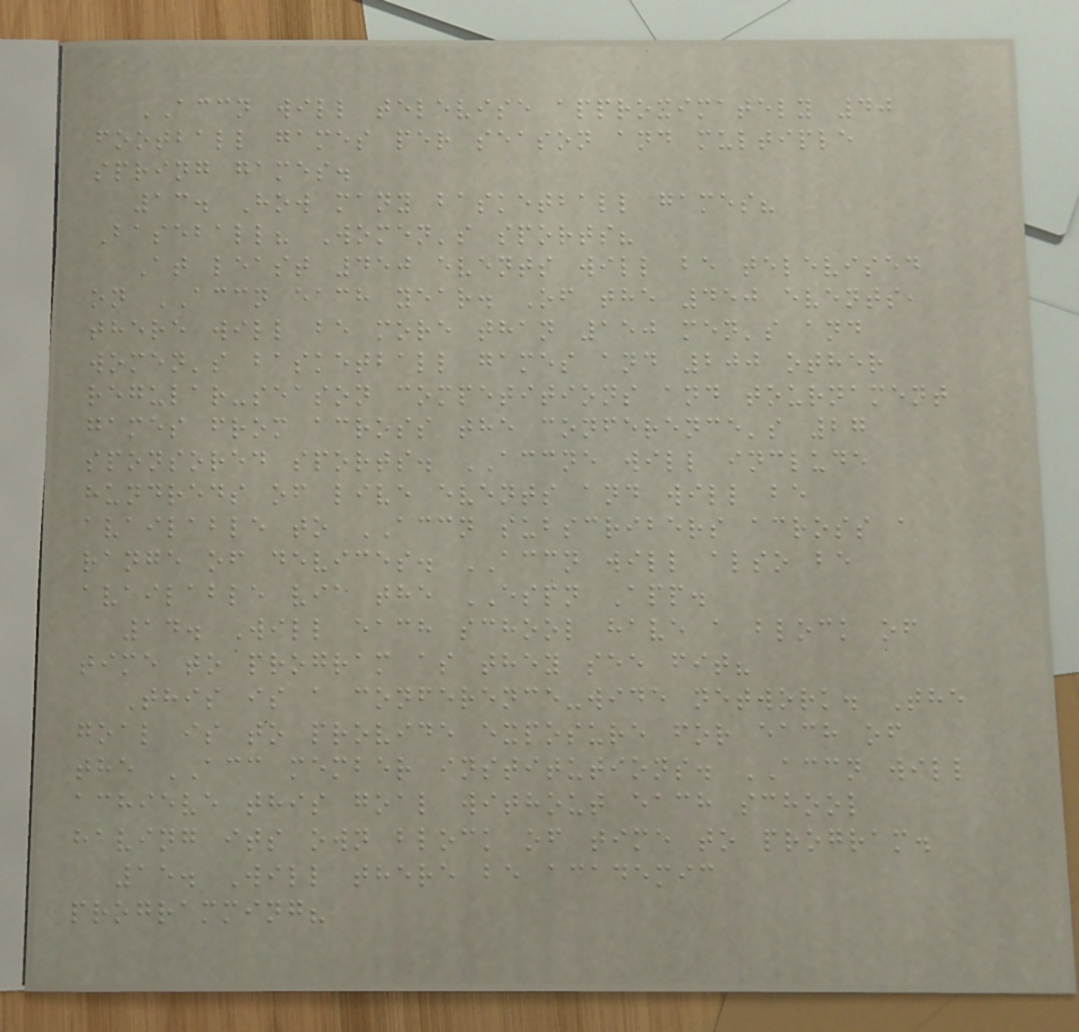ACCN will televise approximately 40
football games per season and multiple
spring games.
13. How many basketball games?
Baseball? Women's sports?
At least 450 events will be televised
on ACCN each year. Of the 450 events,
there will be more than 150 men's and
women's basketball games and 200 other
regular-season competitions and tournament
games from across the conference's 27
sponsored sports. ACCNE will include
hundreds of live events and will be
available to ACCN subscribers across a
range of devices. ACCN will also be
available via the ESPN App.
14. Will each school have a block of
time to program as they see fit?
This is a conference-wide network. The
goal is to provide exposure for each of
the ACC member institutions. ACCN will
achieve this goal without each school
having its own block of time to program.
15. Will there be academic
programming?
